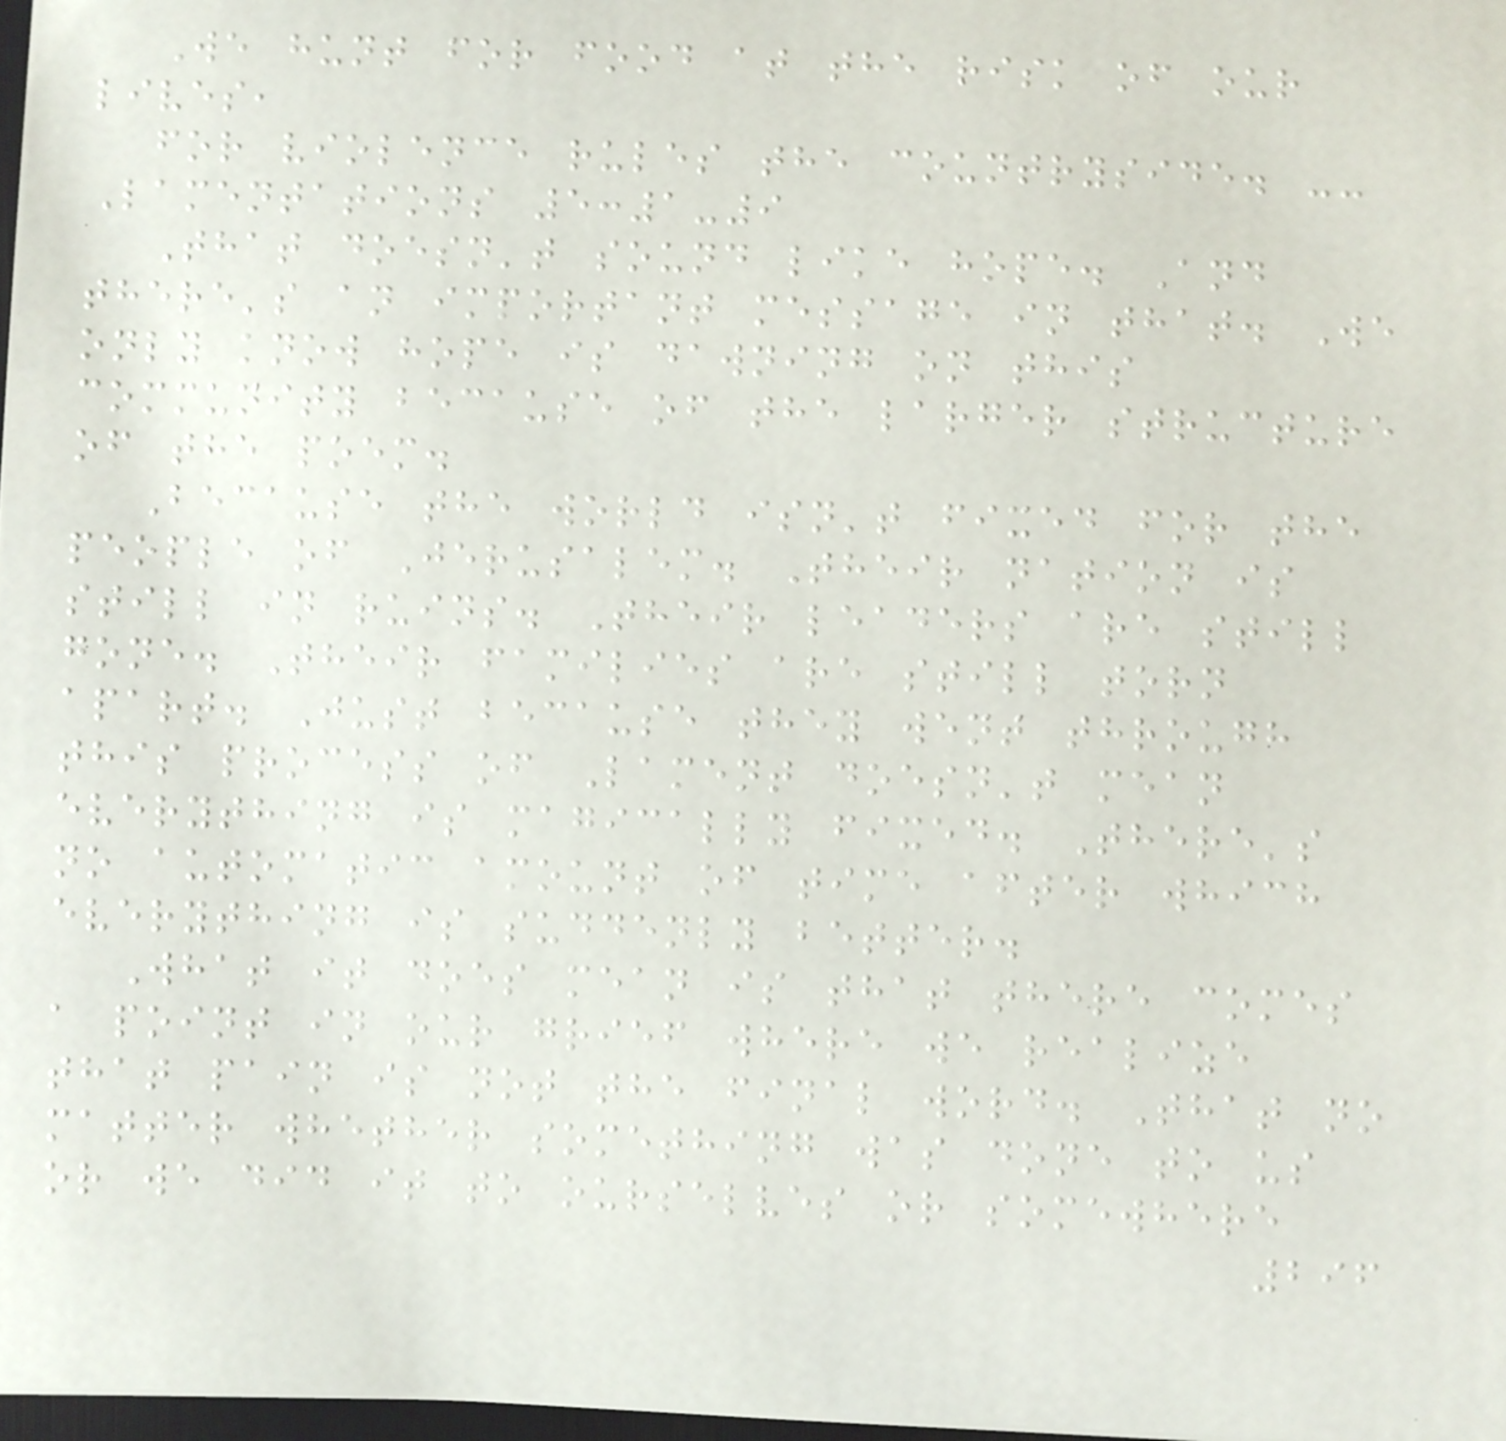We hunt for food at the risk of our
lives,
for violence rules the countryside. --
Lamentations 5:1-9
That doesn't sound like hope. And
there's an important message in that. We
only know hope is dawning on this
community because of the larger structure
of the poem.
Because the world isn't fixed for the
people of Jerusalem. Their nation is
still in ruins. Their leaders are still
gone. Their families are still torn
apart. Just because they went through
this process of Lament doesn't mean
everything is magically fixed. There's
no automatic amount of time after which
everything is suddenly better.
What it does mean is that there comes
a point in our grief where we realize
that pain is not the final word. That no
matter whether something was done to us
or we did it to ourselves or somewhere
296
